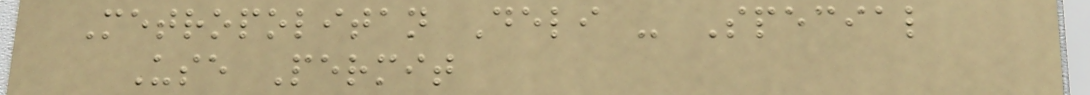Metropolitan Deli - Special
Use Permit
